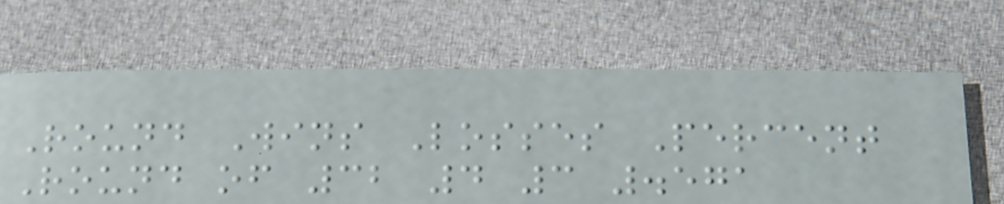Round Wins Losses Percent
Round of 32 4 3 .571
